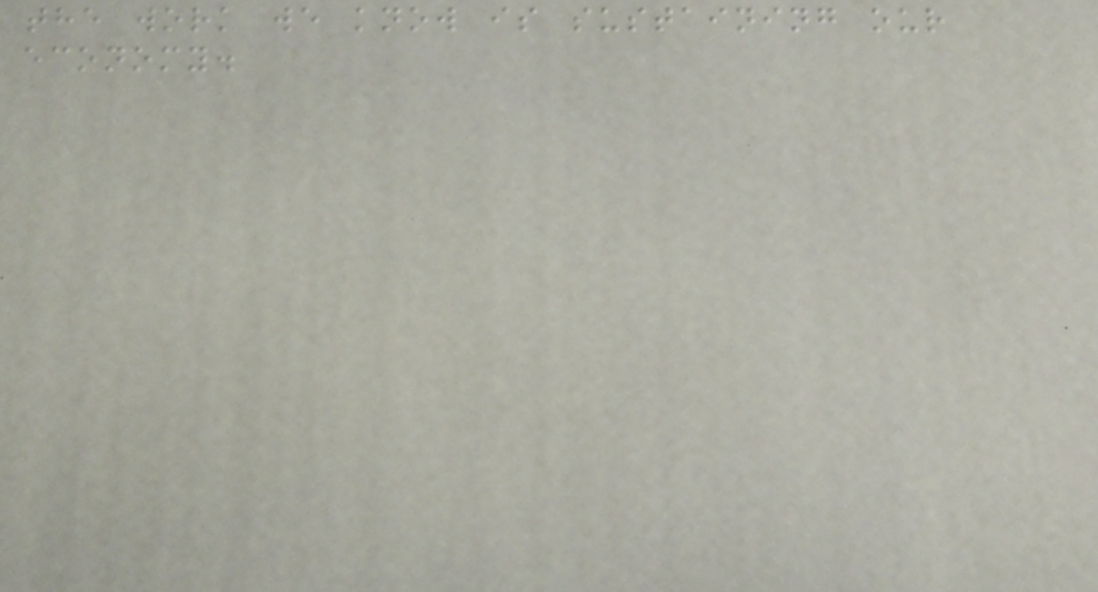the work we know is sustaining our
economy.
